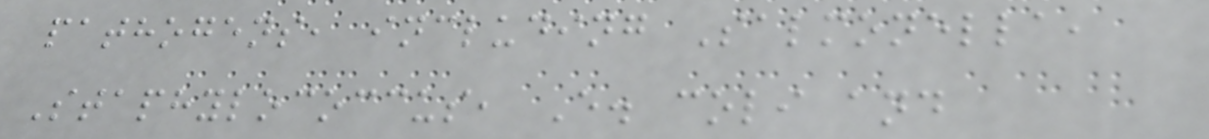pathogens, including Salmonella,
Staphylococcus, E. coli and
